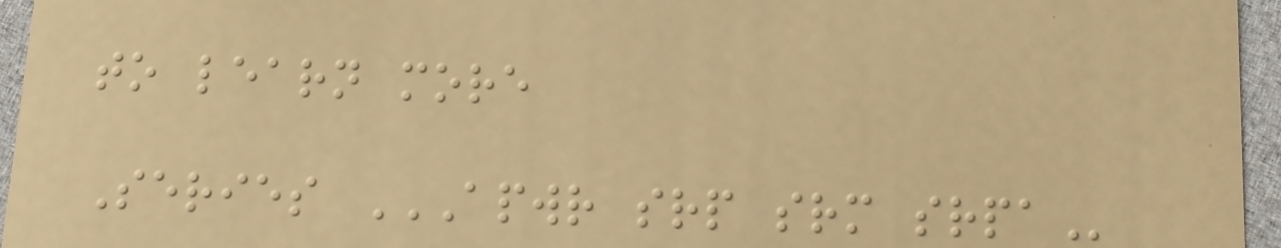to learn more
Series APWR SRP SRM SRPA
